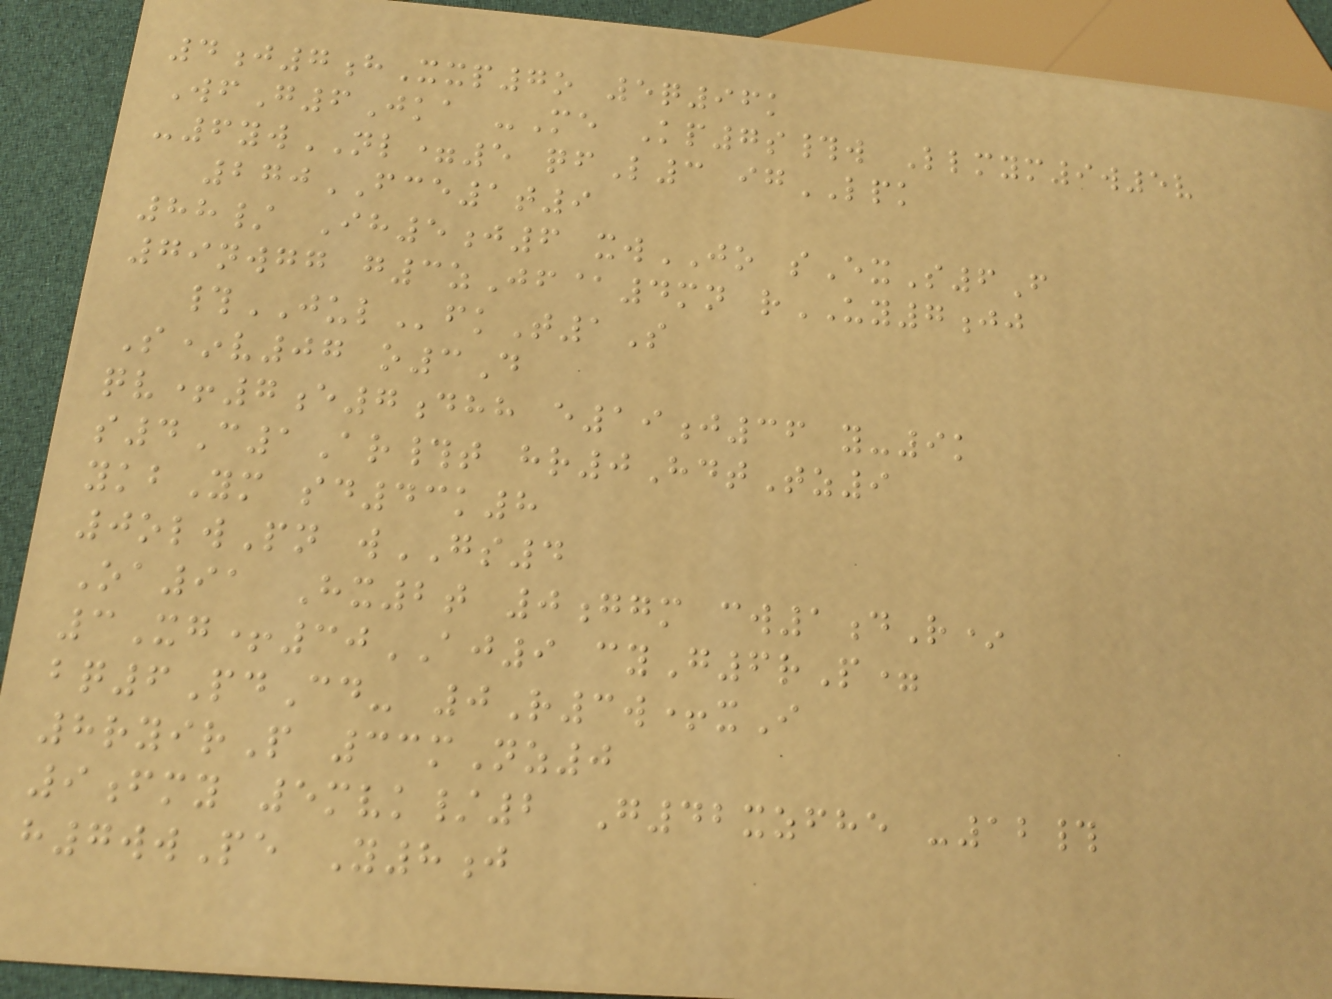4j7hXxp7o 5q96k
WfG6Jka -Me Kp7s#w Llmym9w5v
-6ywNL=5 qfL3 igLPK
270FCE1t9
88/ Ih5j6 xwJO sExS6F
79nwgg g3zJf@4mn rUY7jj
#JULfkT1S
S*v07 o3D
qv+7e7dhh e19j36 y-9k
s4C1Ar#t hr0HdtTz9
ykbYm sd43k8
0olwPn wGS4
Oa91 Hx2t 0ggm cw1dR*
3Xg+30AJ9 cyG6rP=
bq6PdCd- 0R3w+xI
8ryirP 33mNz0
9fmy 5mvk/2 G42xzfhe -12#
h7wwPe Y8j
